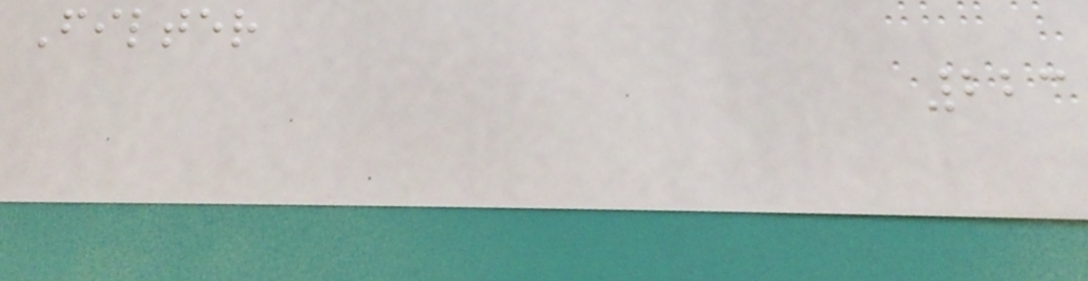Filter
223
